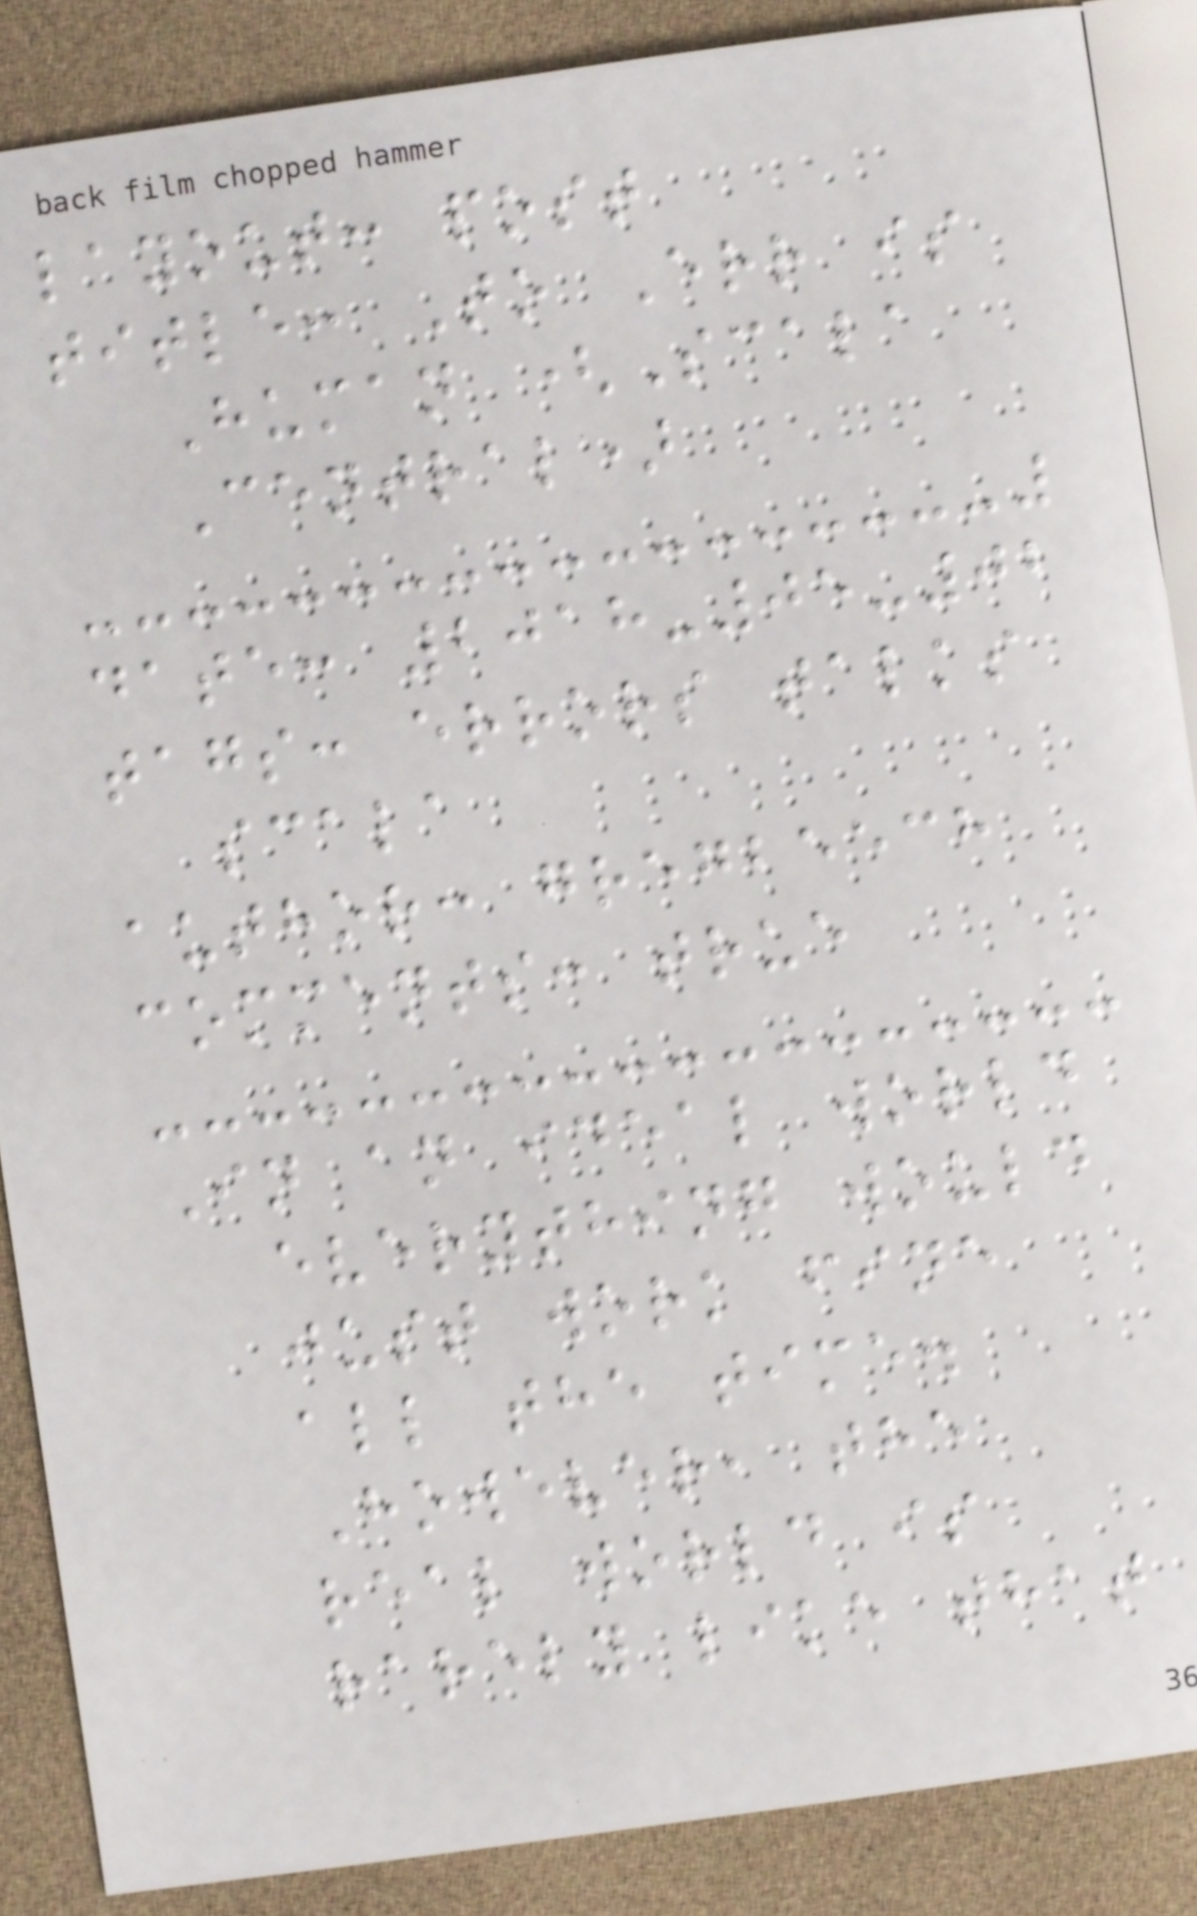layout: post
title: To Err is
Human (Scala
Central)
date: 2018-05-02
tags: errors talks
scala
author: gregbeech
comments: true
In an ideal world
everything would
just work fine
all the time.
However, the
real world is
rarely like that
